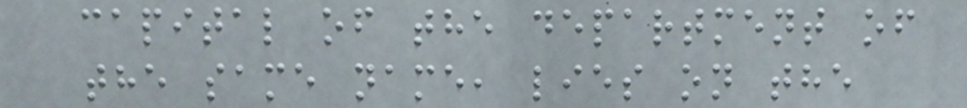capital of the department of
the same name, lies on the
